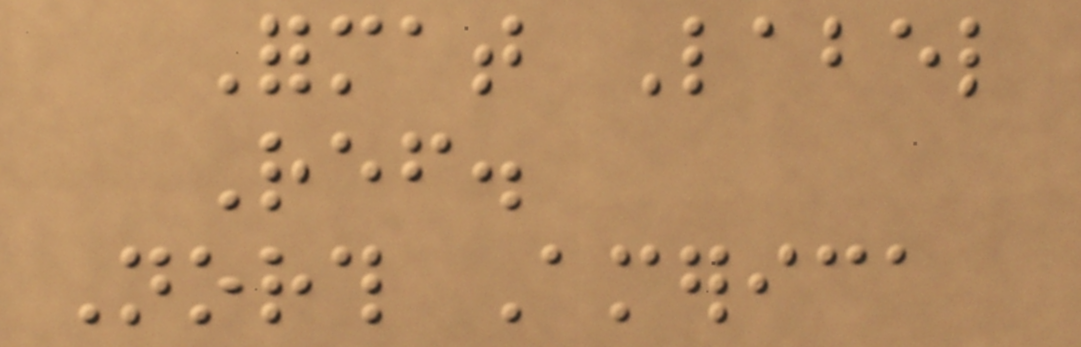Format Label
Ref.
North America
